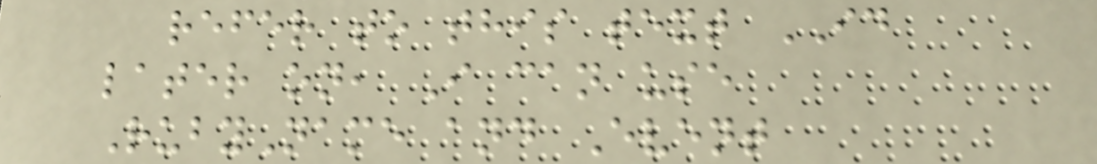refer to this text ID
later on, I can use
RubyName and Event
